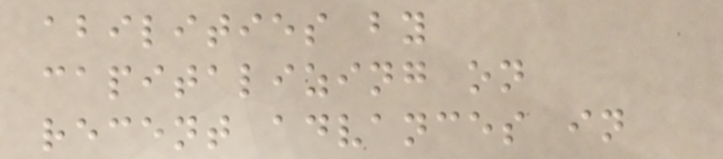abilities by
capitalizing on
recent advances in
